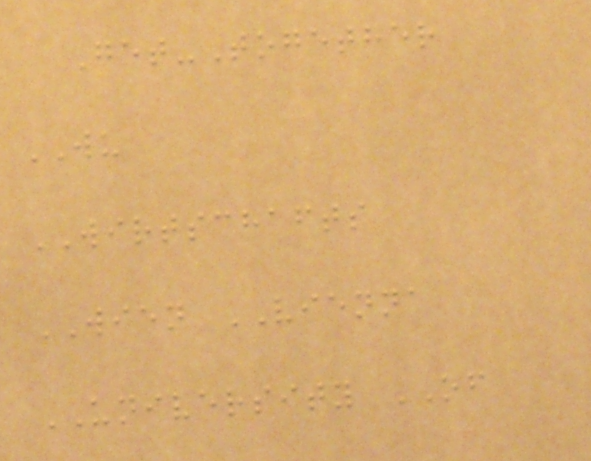Get-Together
WU
WIRTSCHAFTS
WIEN VIENNA
UNIVERSITY OF
